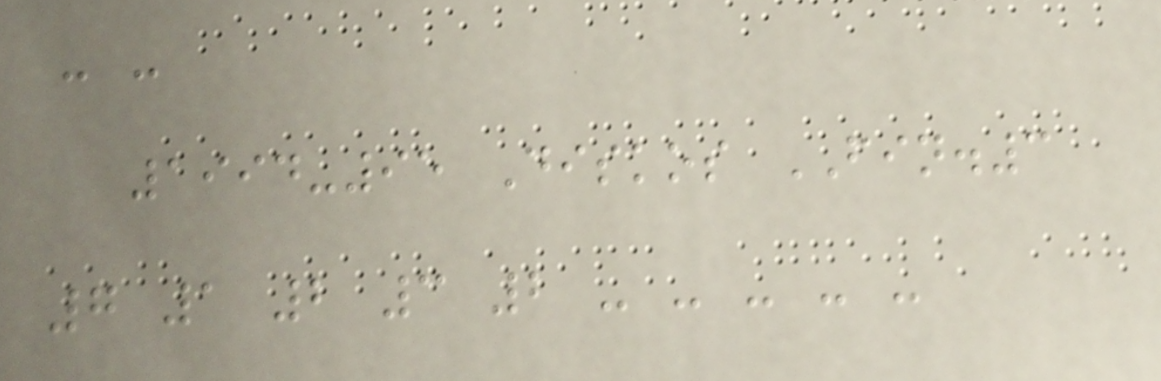- -
1994-95 Diskos FIN.3
7 1 2 3 2 - - - - -
